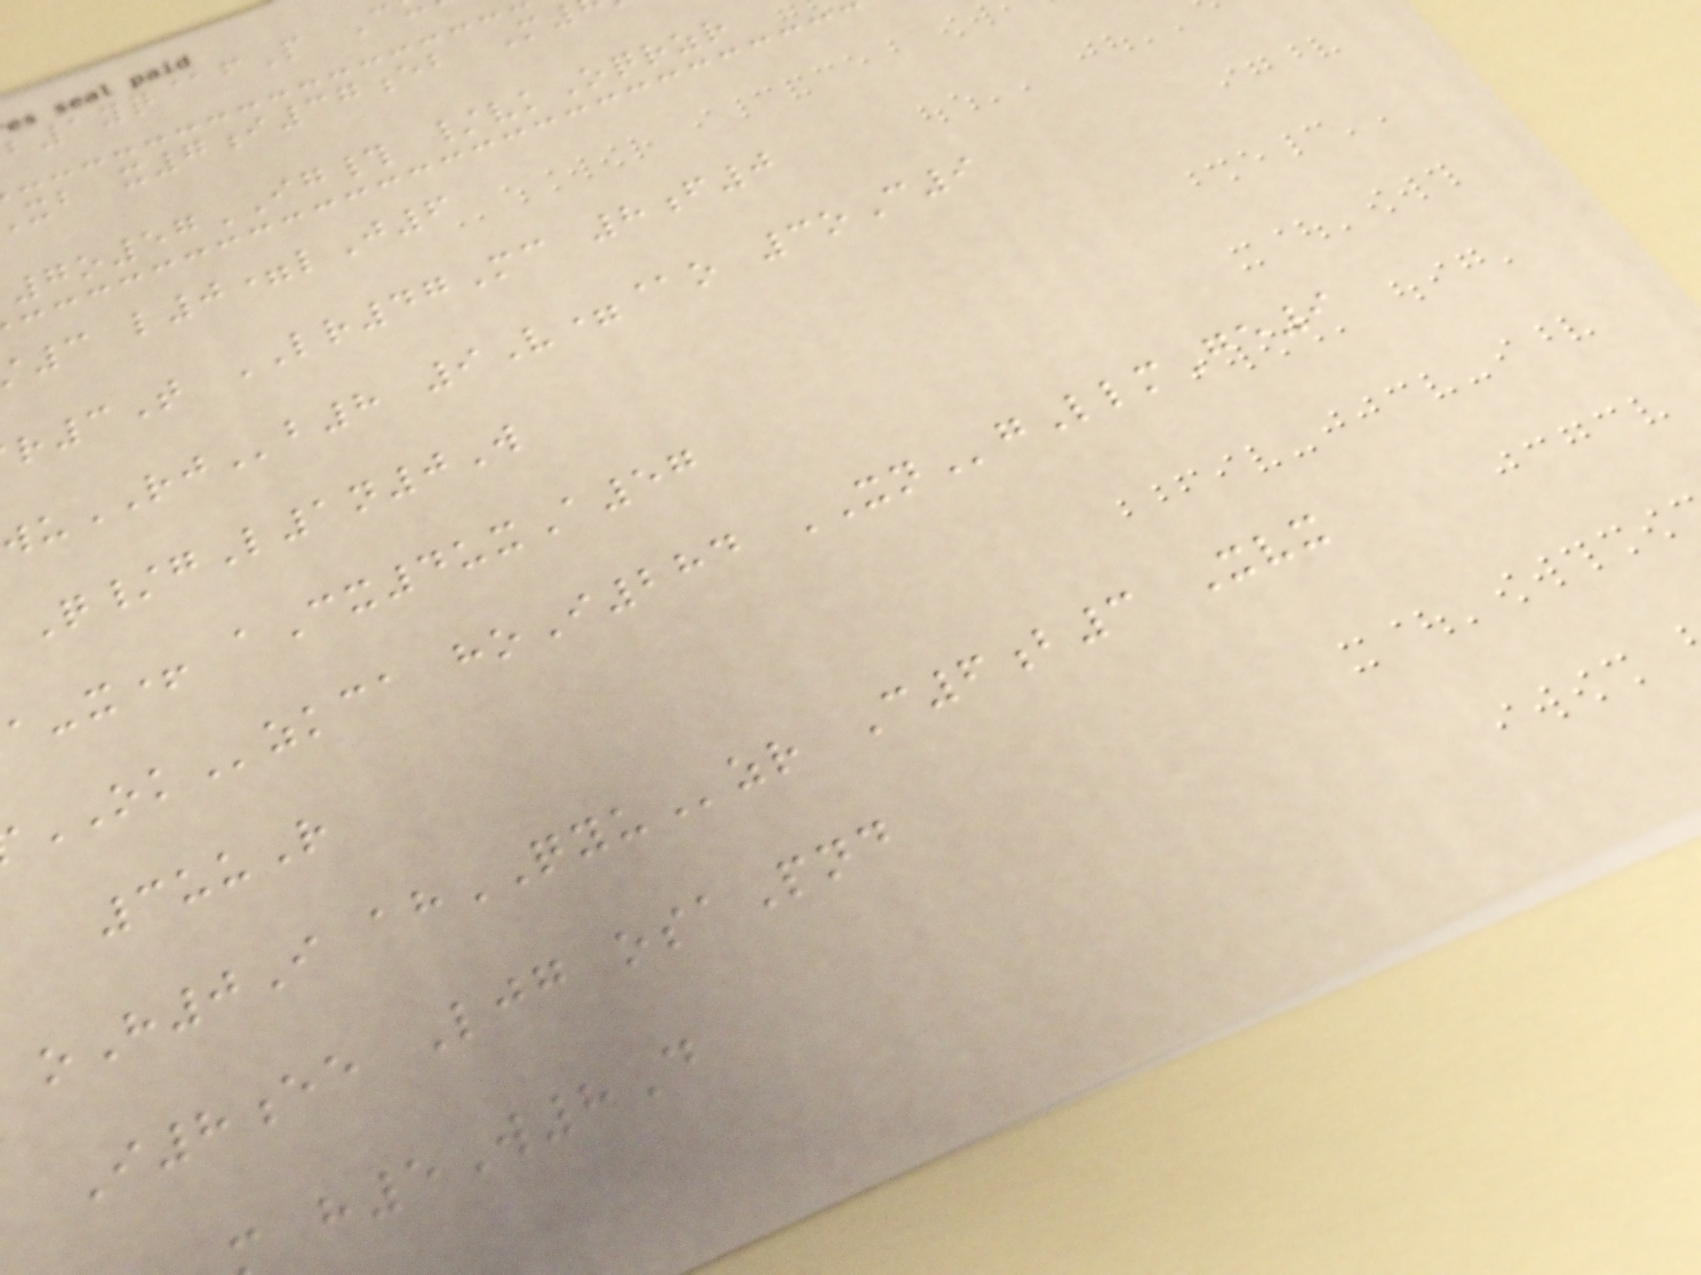1yq@fP C
xb x7i37eb M
7o57IG# /vkOqrzr
3 l0=lJ6
r3T LR47Mc 8f0
wuRJb8 9V=@o 3oC9
Q/gL1n0W
a-x+ aCx4uxA57
OKzkca hoI284 XNgLlmGe9
3uuR
oH0I ahQYUzr C6b3 Xvx
I8ee Ljg osaPnd
h5W8D
